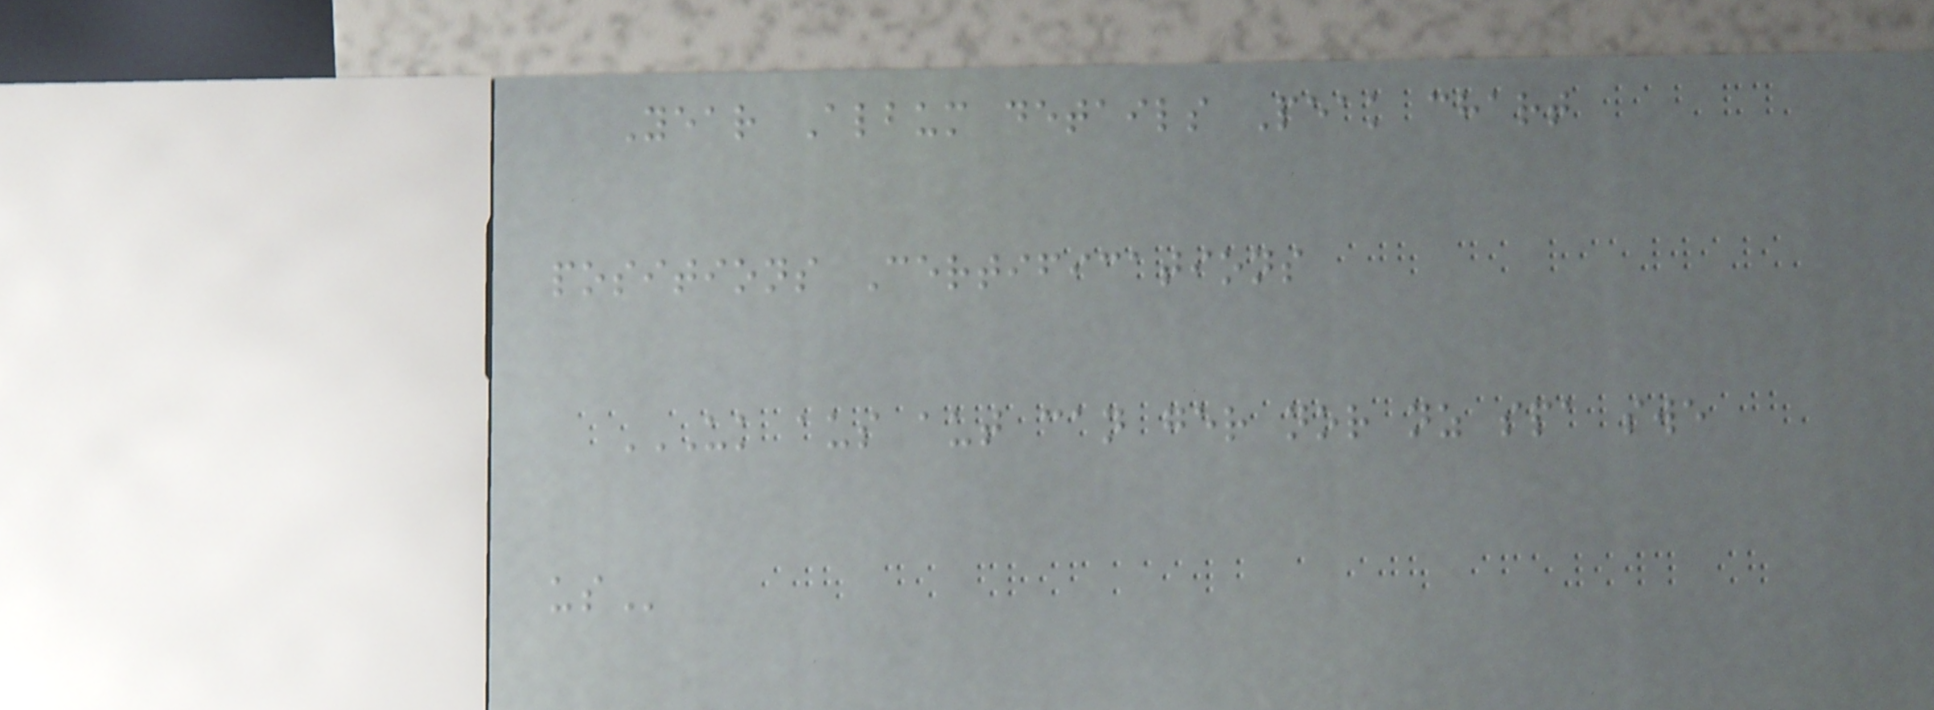Year Album details Peak chart
positions Certifications
UK AUS AUT CAN GER NOR NZ SPA SWE
US
